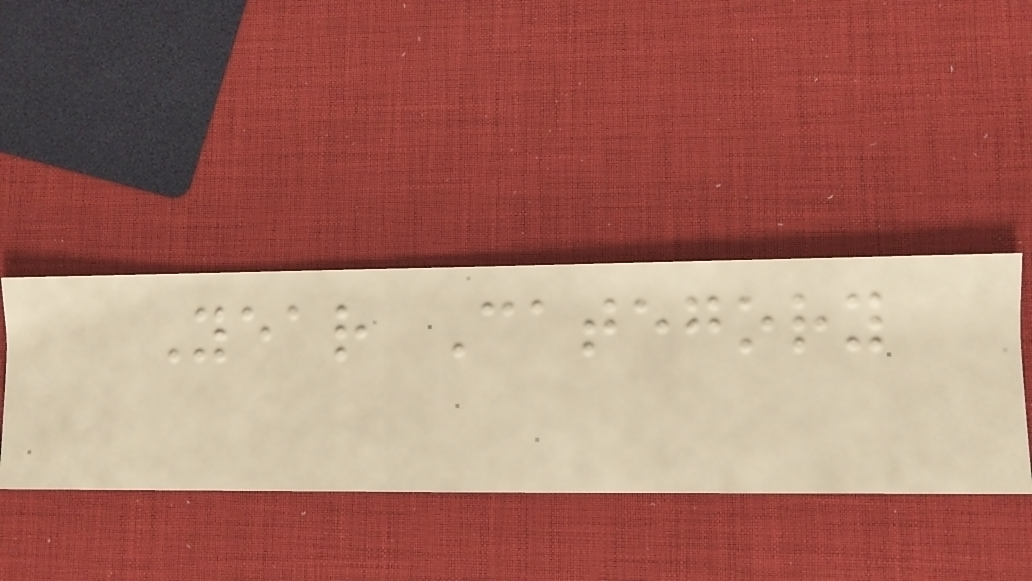Year Category
